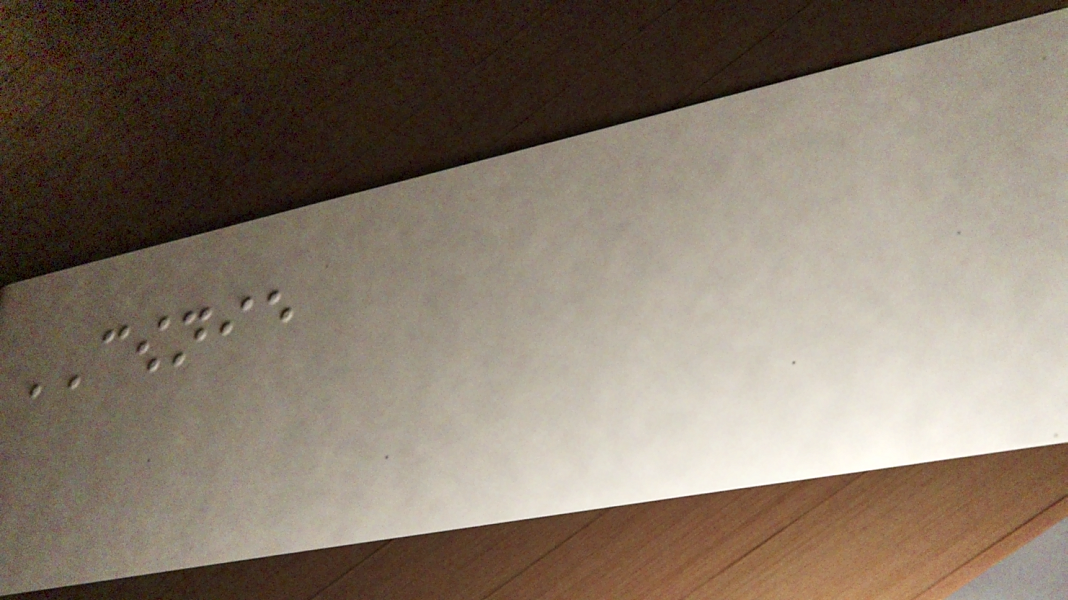COWNIE
